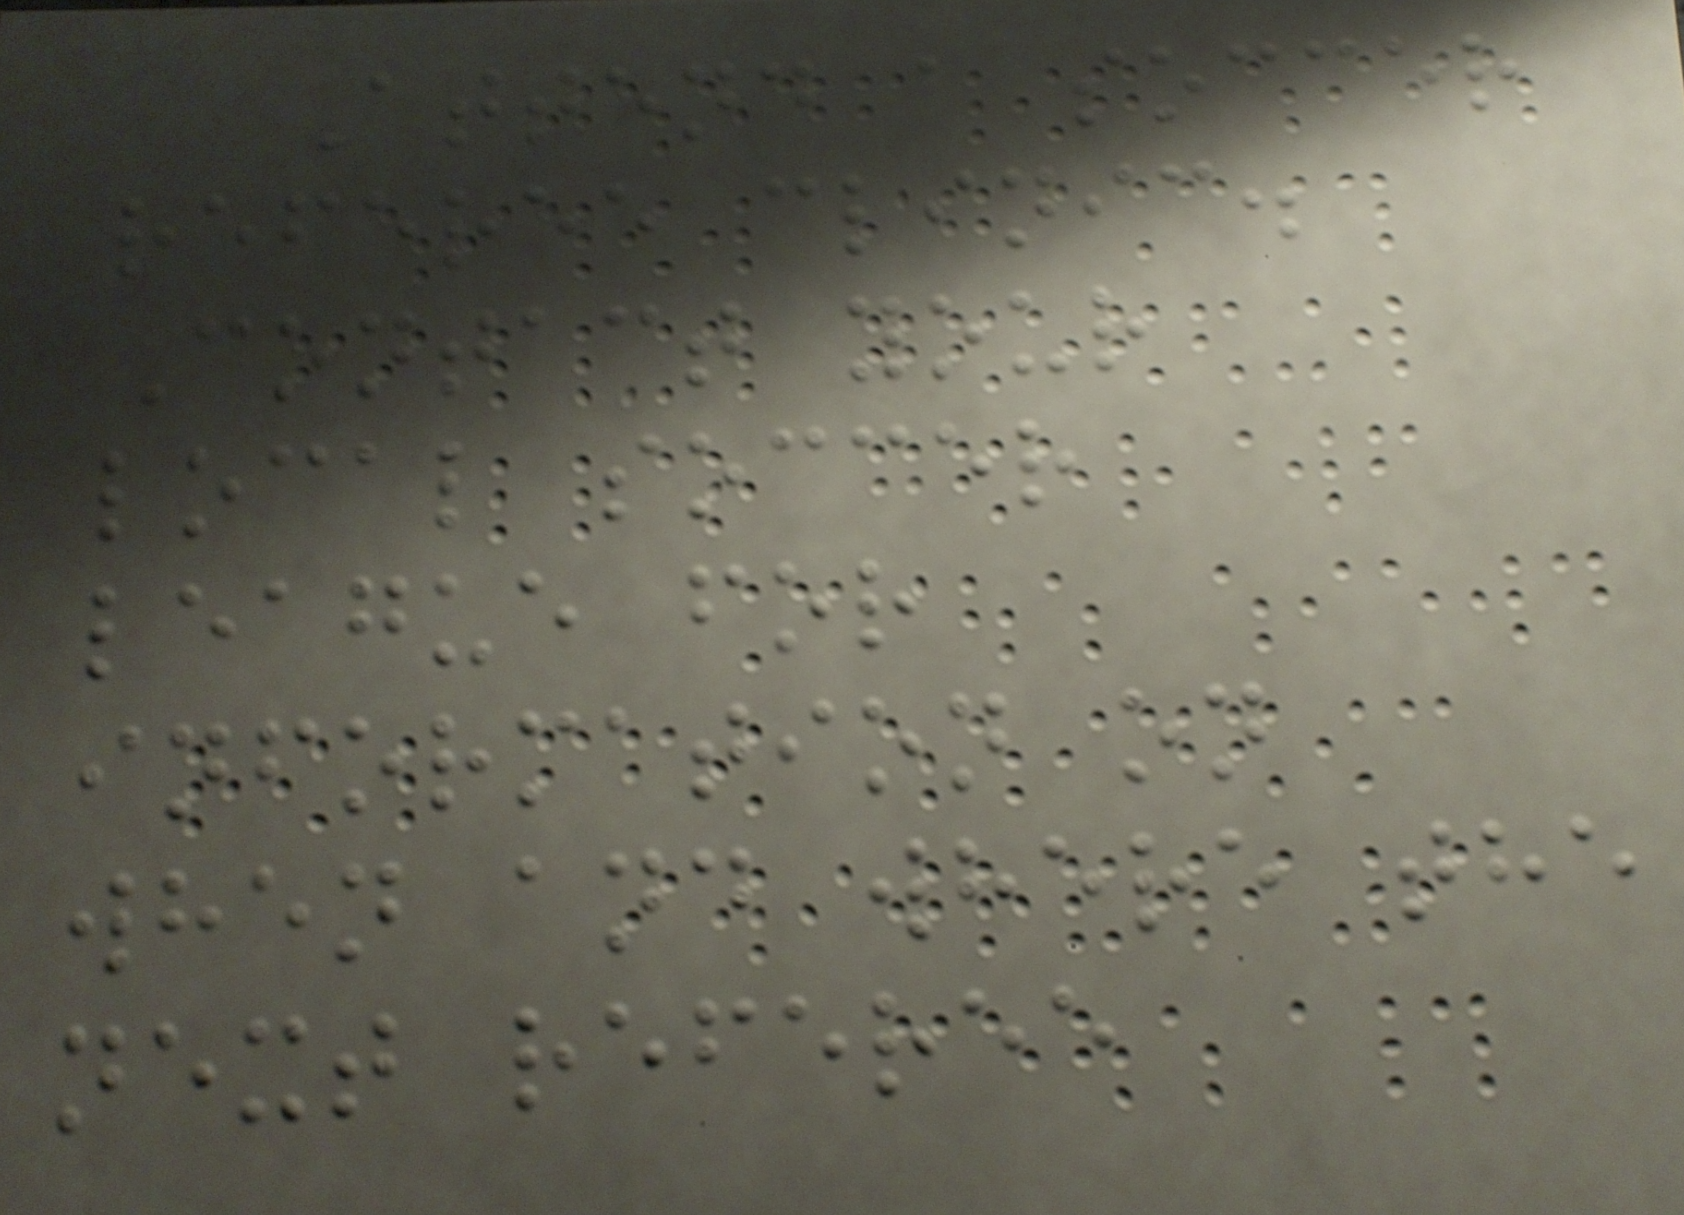Attend a soccer
referee clinic.
Contact your
local soccer
league for
information on
when and where the
next referee
